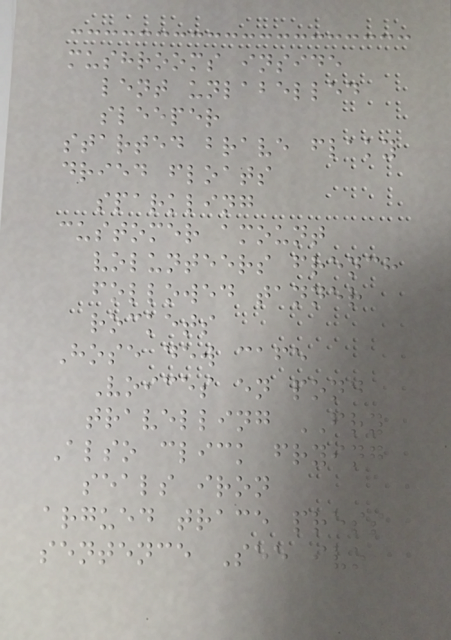mushrooms inside
lent unlabelled
sleeper
started brave flaky
dried floats
sparkling
customer amount
volunteers french
followed tanner
rockets
Hose dew cafe
Voices en pond
travelling FRY
Also click frying
seals iron
argued trace press
sentence See ivo
